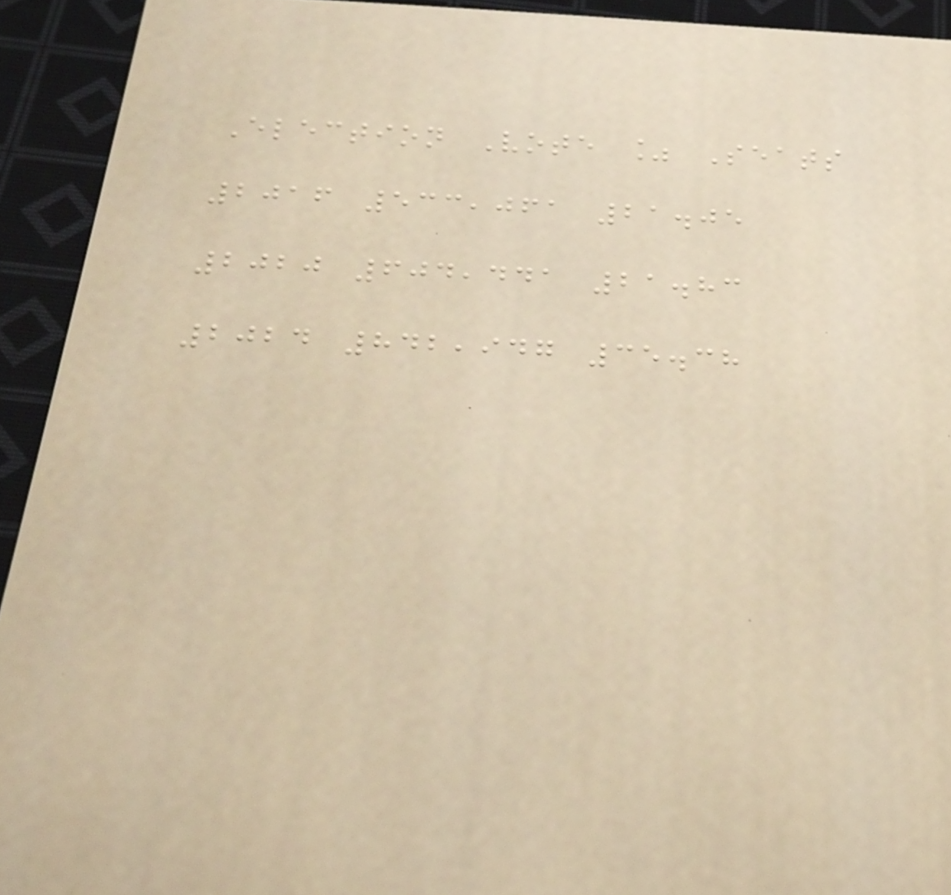Election Vote % Seats
2016 533,061 21.05
2020 604,441 21.83
2024 842,947 35.38
